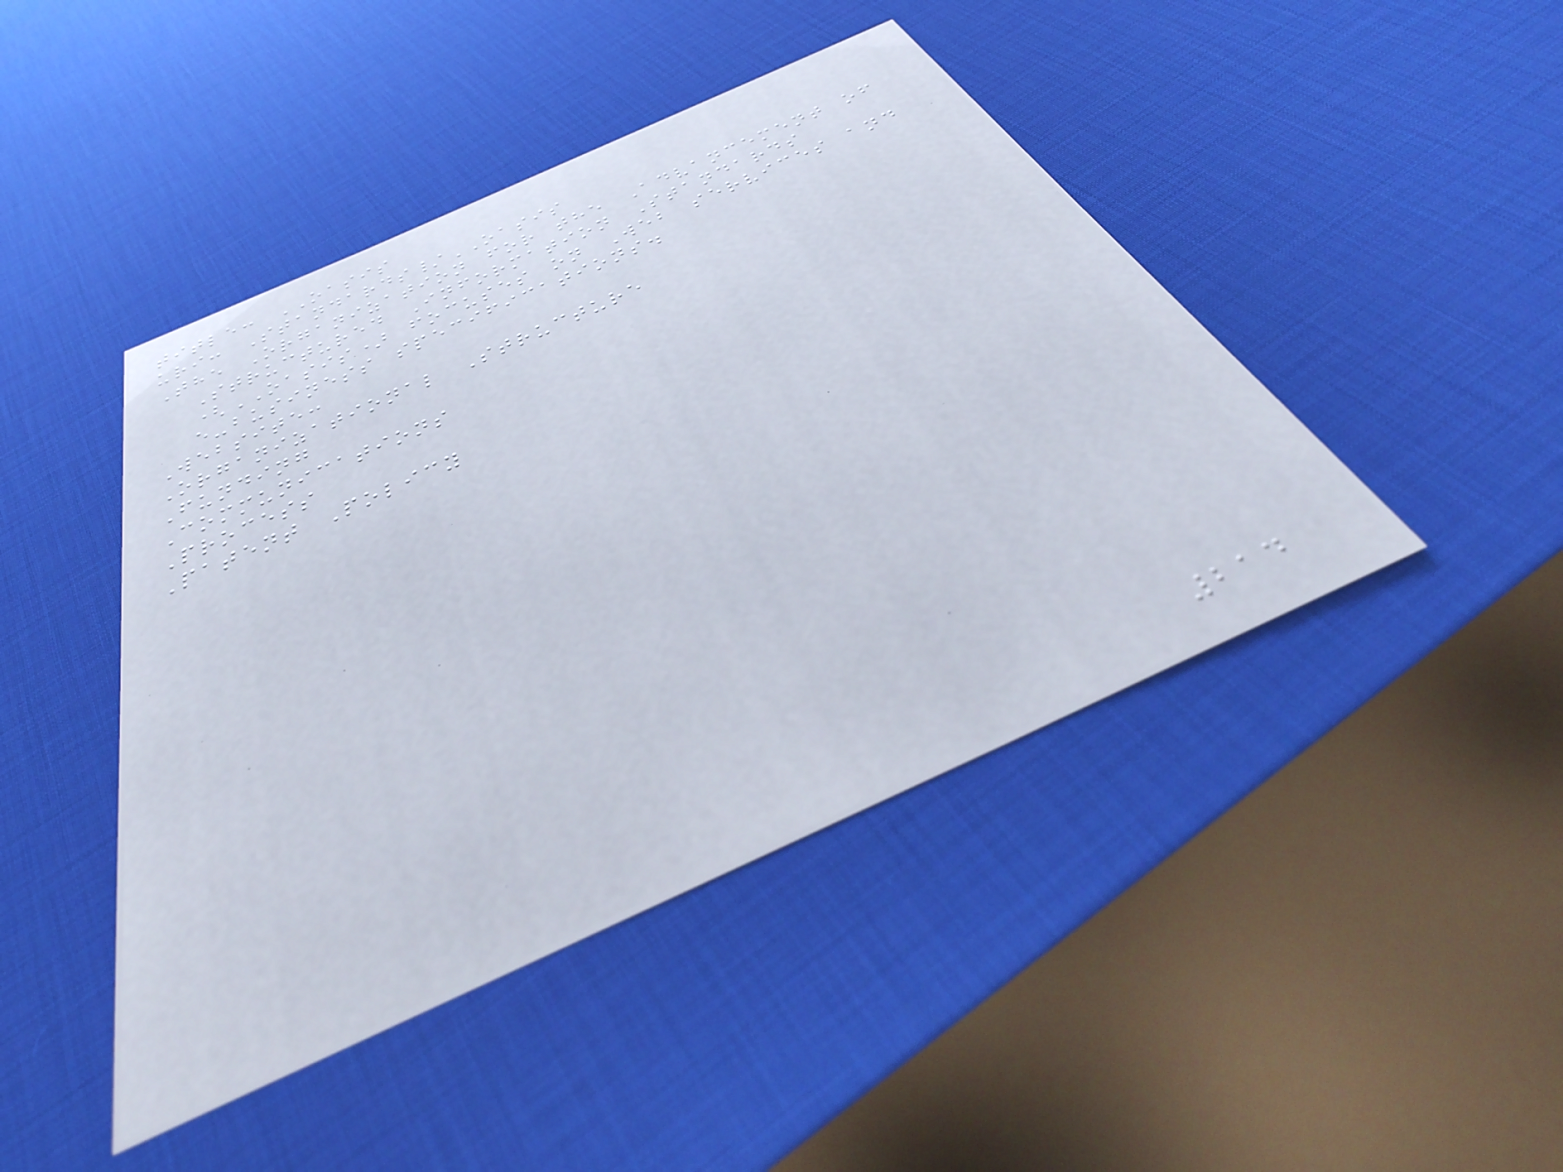title: OASIS
uri: Standards/OASIS
The Organization for the Advancement of
Structured Information Standards
(OASIS) focuses on Web services and
e-business specifications.
Website:
Organizational Structure
Funding
Communications
Process
Patent Policy
214
